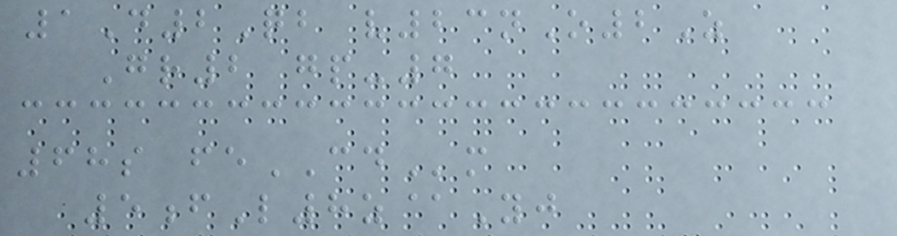1D2Qb v23nO2Z
Gr2 gp-7
68s feCDm
5fL8z@Yj
